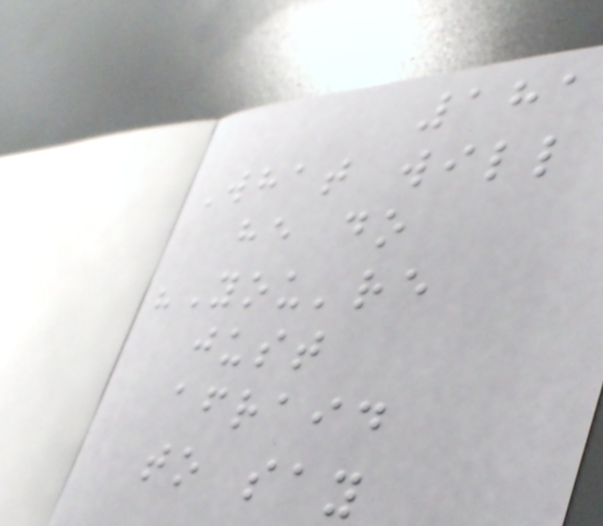181
What will
he do
"You're
just
afraid
to say
